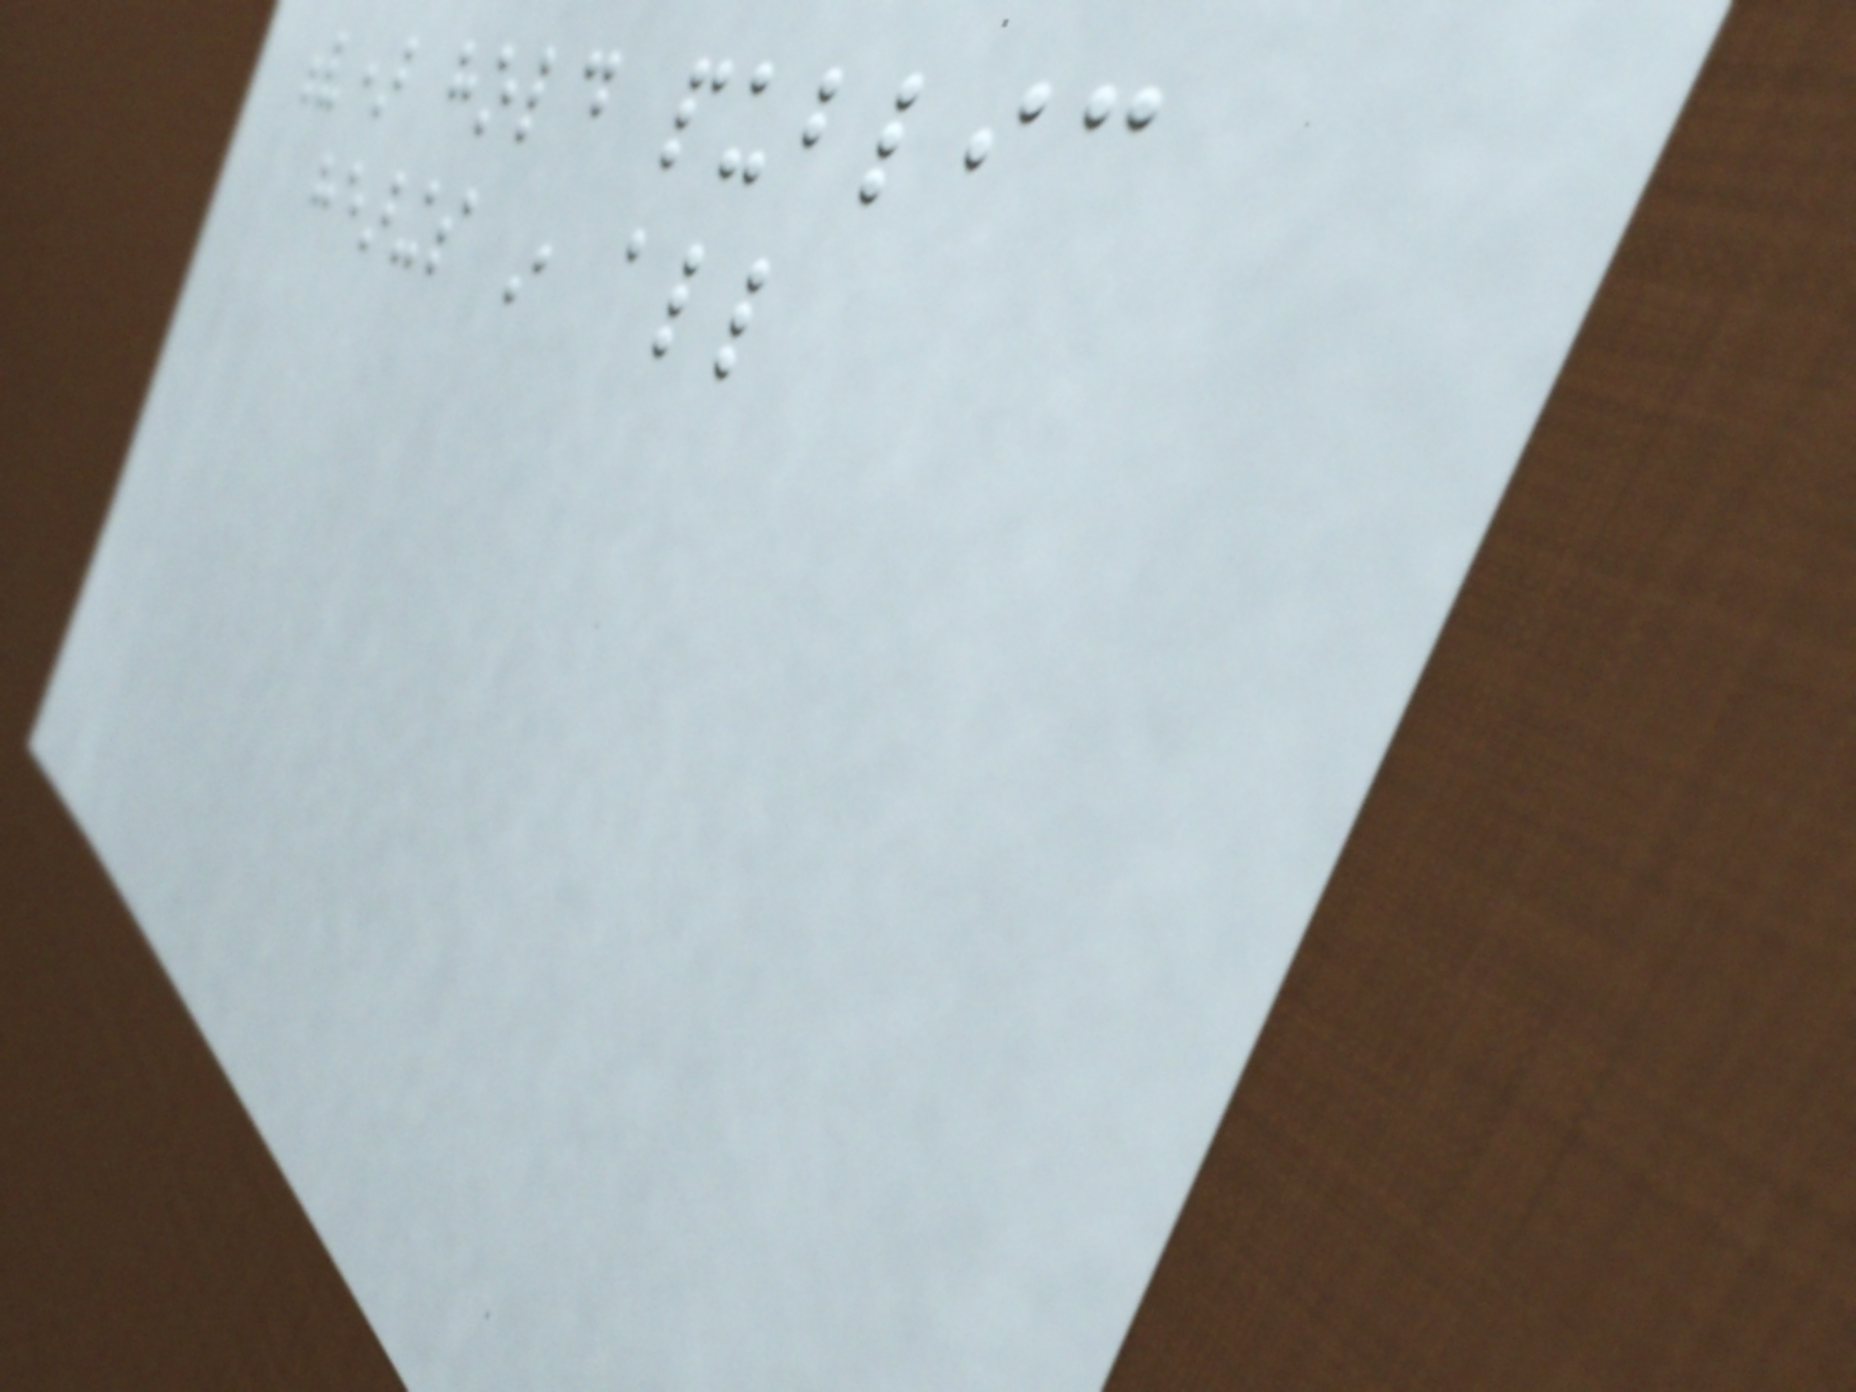v) hold public
hearings in all
